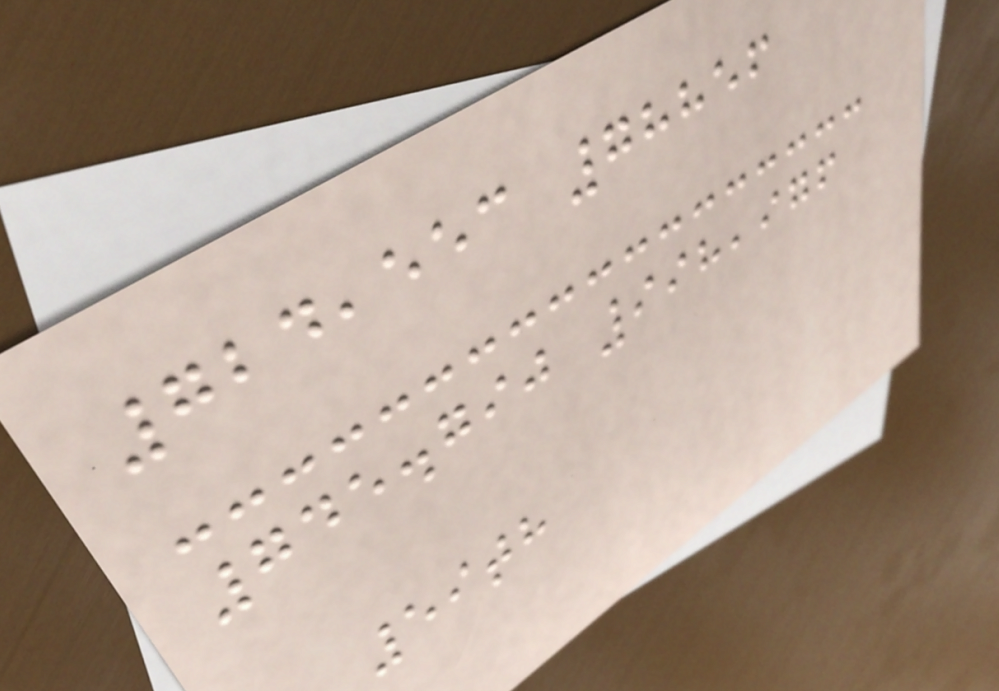724,553 78856
745.790 998,976
59th
